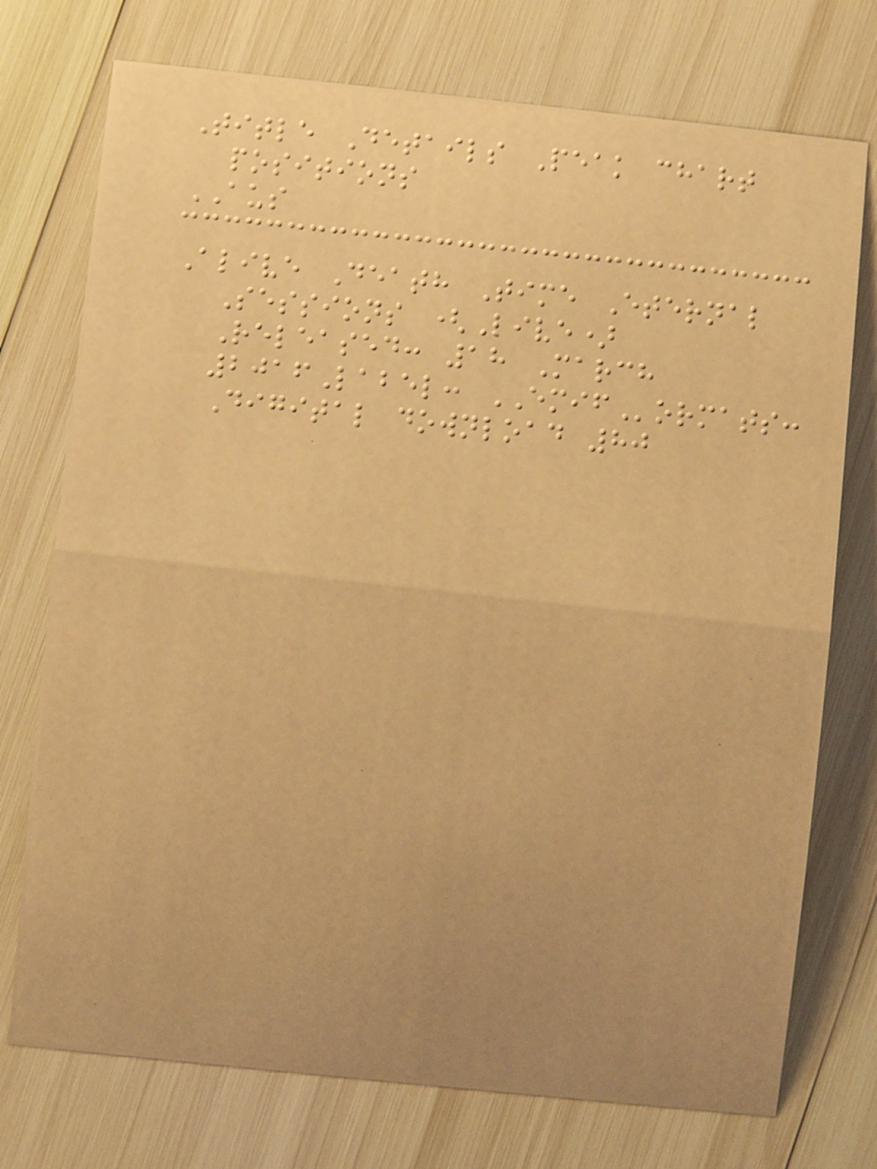Title Details Peak chart
positions
AUS
Alive Death Time Eternal
Sessions (Live)
Released: 18 March
2016Label: EMIFormats:
Digital download 80
